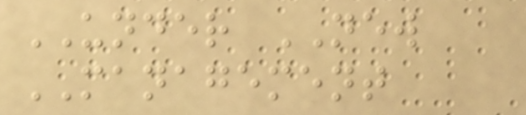UNDER NEW
MANAGEMENT
